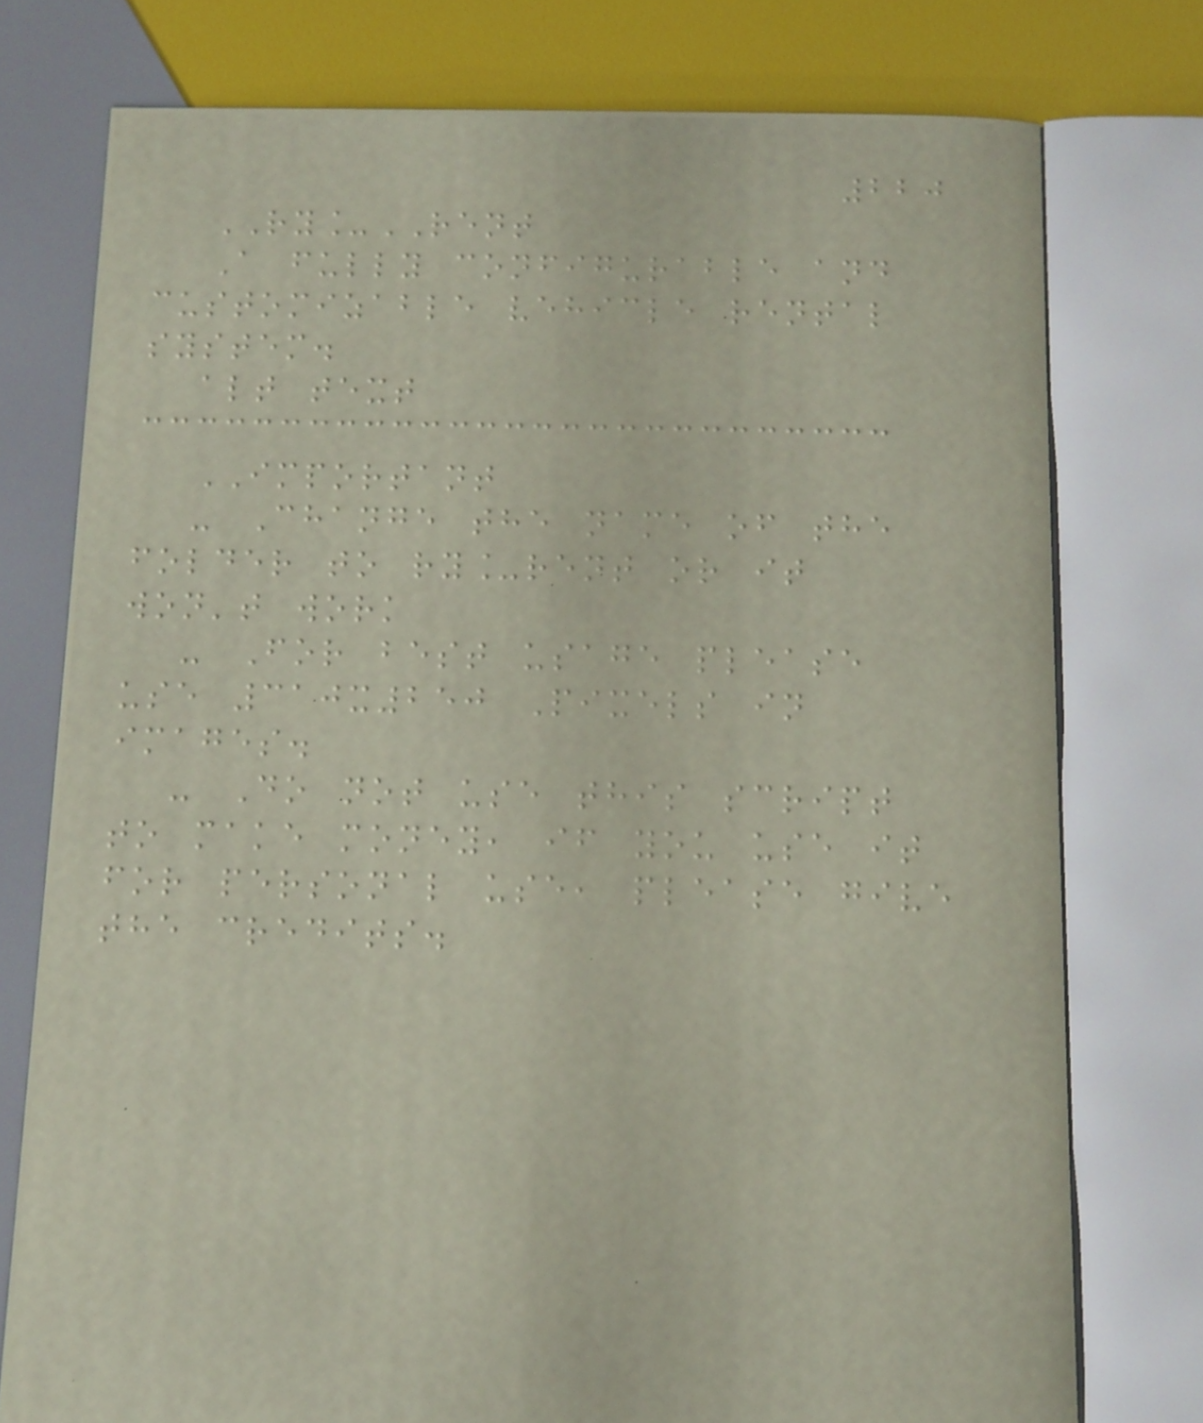220
RY_RENT
A fully configurable and
customizable vehicle rental
system.
alt text
IMPORTANT
- Change the name of the
folder to ry_rent or it
won't work
- For best usage please
use 310x250 Pixels in
images.
- Do not use this script
to make money, if you use it
for personal use, please give
the credits.
